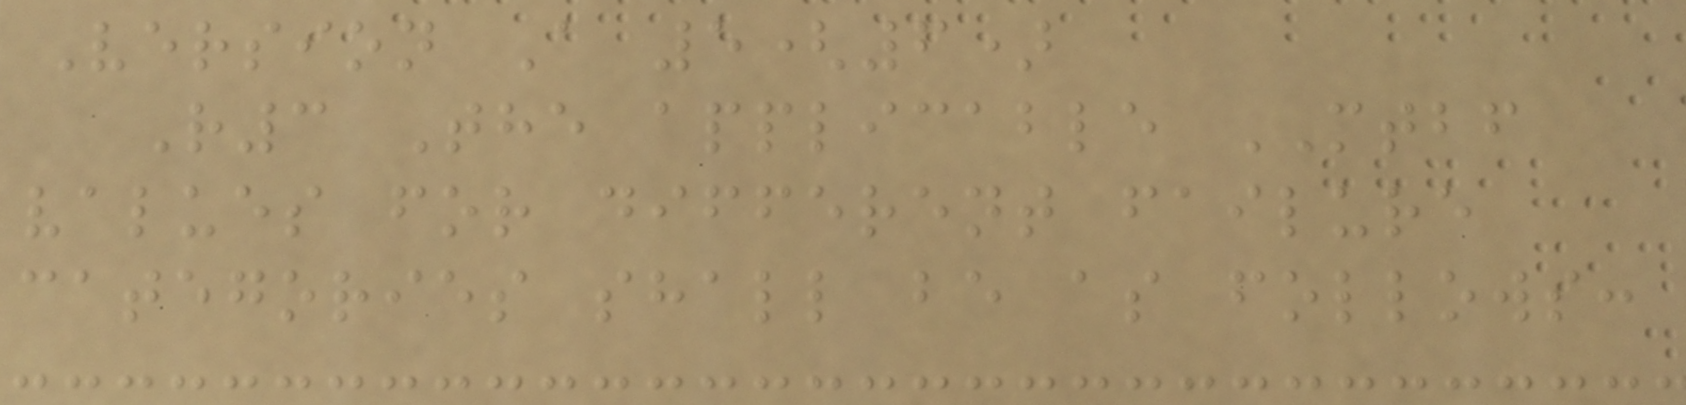Version A 5(6)
R3 The applicable MTBF
values for different failure
categories shall be as follows:
